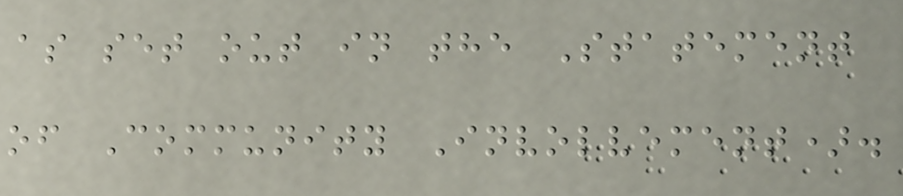as set out in the Statement
of Community Involvement).
